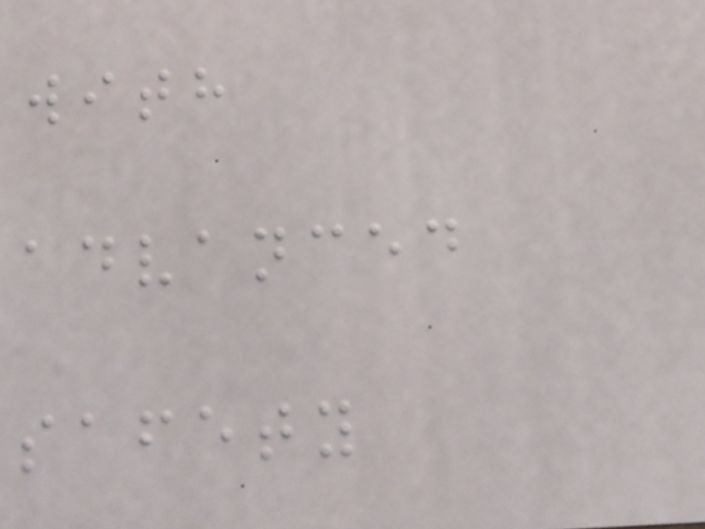with
advanced
safety
